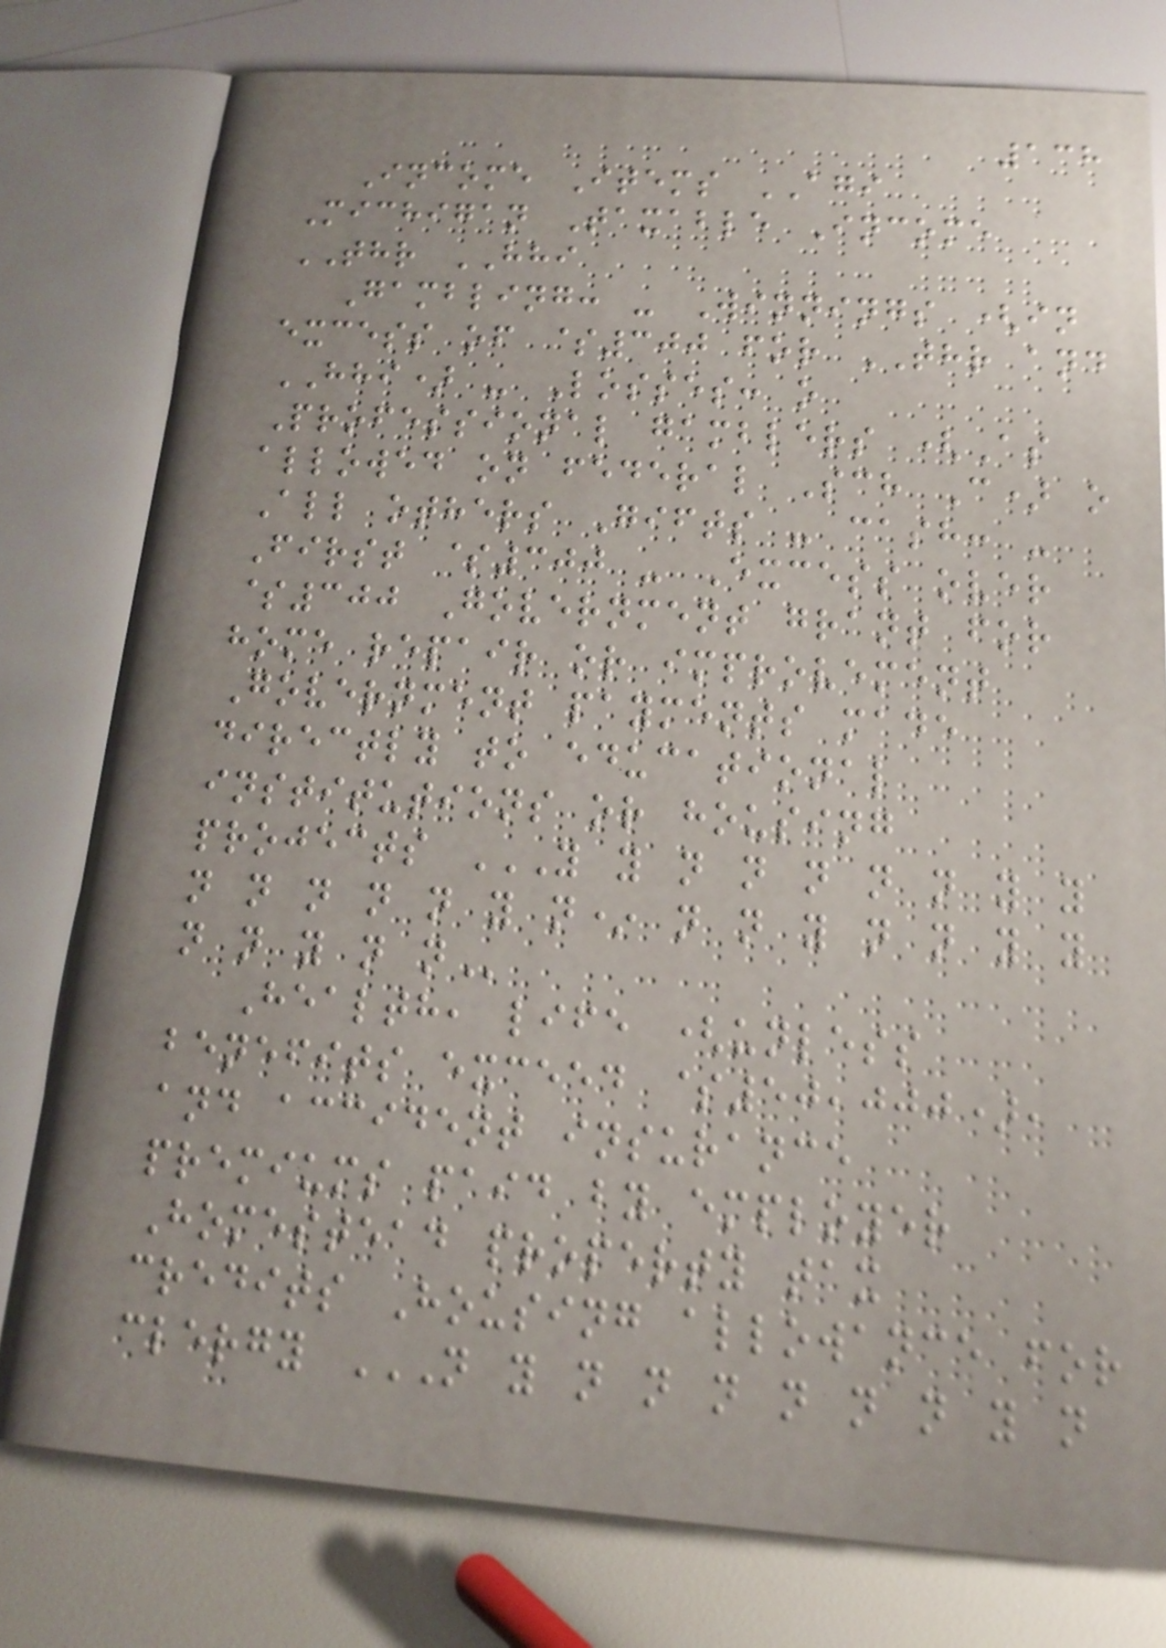138
Income Items AGI
Michigan Taxable Income
THR HHI
Gambling: - Winnings (in
excess of $300 for THR and
HHI) - Losses: o
Professional gamblers (As
allowed on federal Sch C) o
All others Gifts - cash: -
First $300 - Excess over
$300 Government grant for
home repair or improvement
Government payments made
directly to educational
institutions or housing
projects Y Y N N N N N Y Y
N N N N N Y N* N N Y N N Y Y
N N Y N N
Health, life (unless
benefits exceed $50,000),
and accident insurance
premiums paid by employer
Homestead property tax
credits Housing allowance for
clergy N Y N N N N N N Y N
